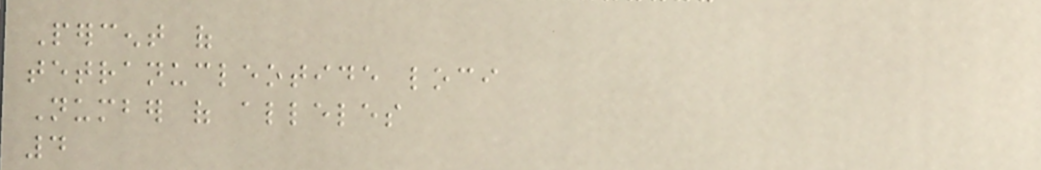Percent of
tetranucleotide loci
Number of alleles
4
